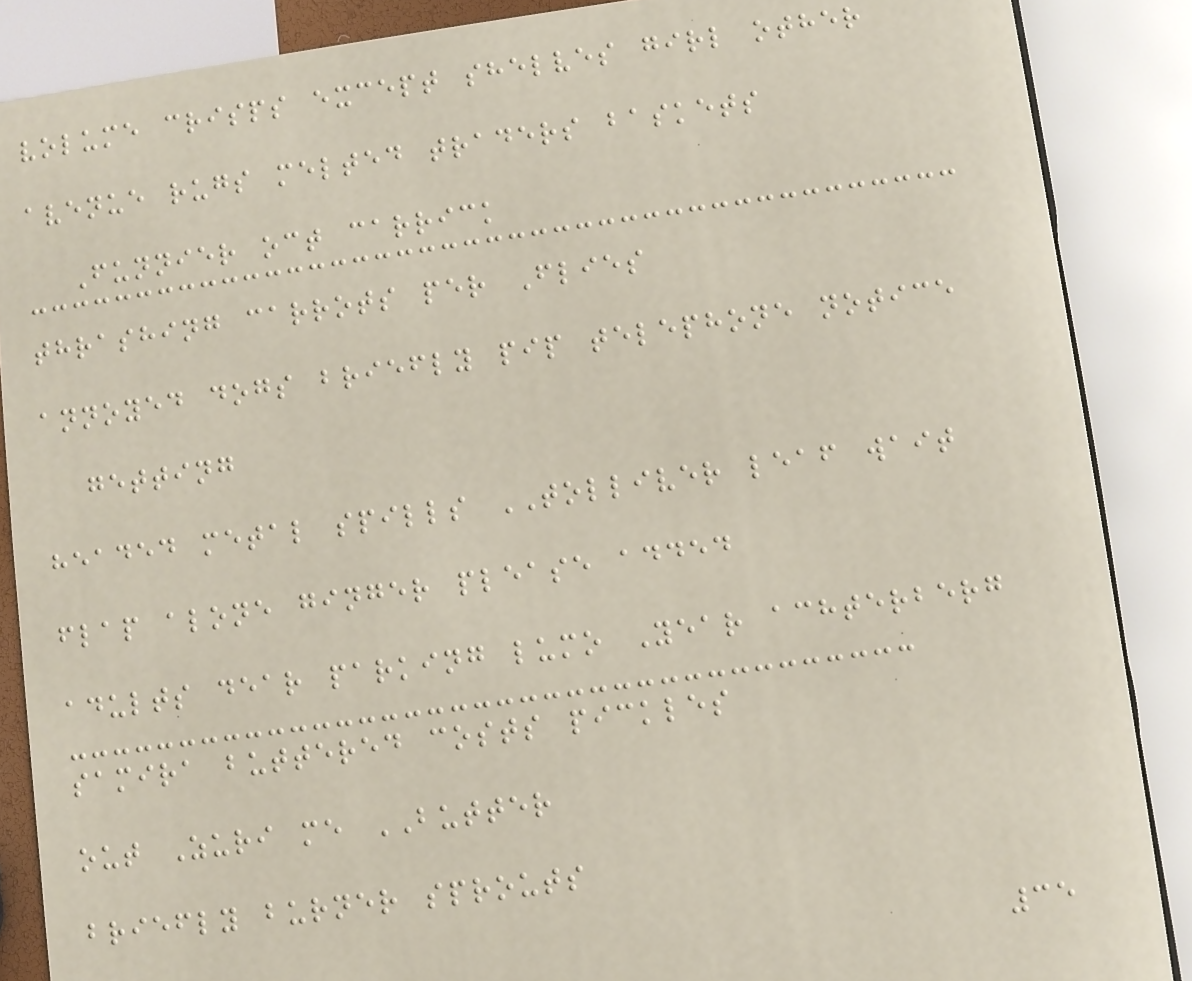volume crisps except shelves girl other
avenue rugs melted traders baskets
Funnier oct carrick
thrashing carrots per Flies
annoyed dogs briefly pip telephone notice
getting
headed metal spills TOLLIVER leaf wait
flap alone ginger please added
adults dear parking lumo Year achterberg
samira buttered costs pickles
out Zuri me BUTTER
briefly burner sprouts
35
